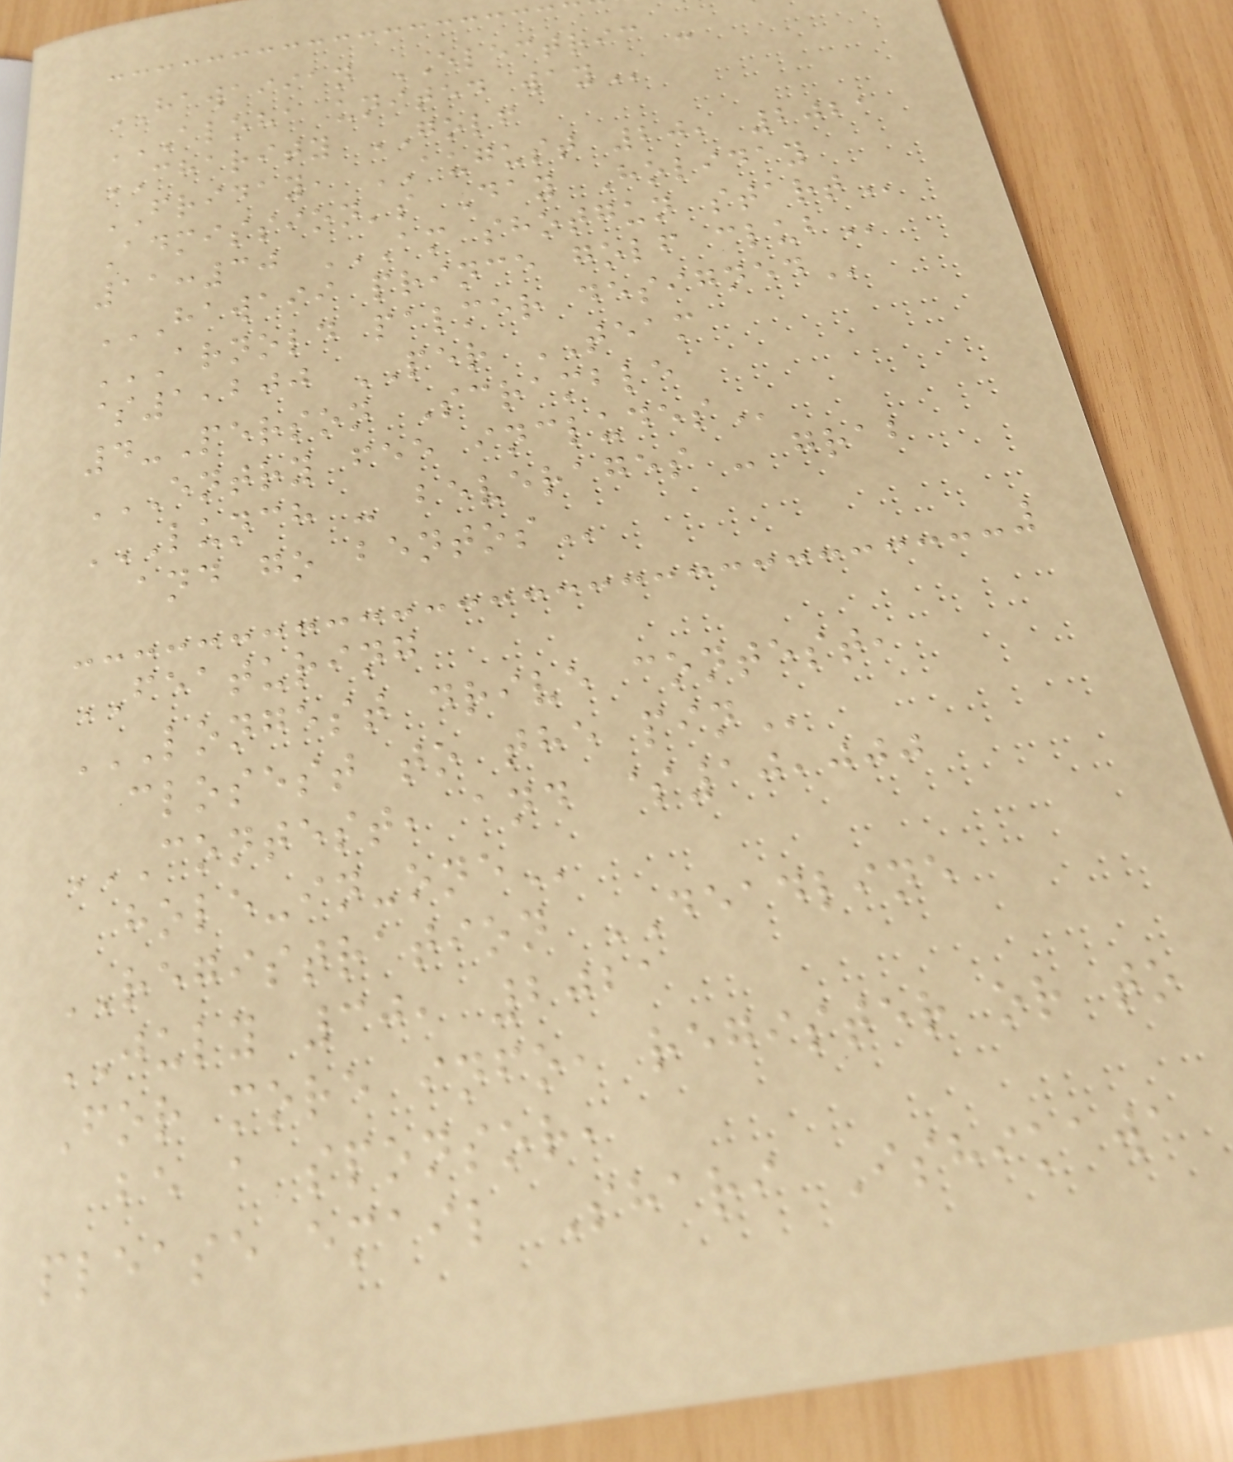HAWAIIAN ELECTRIC -
ALOHA UNITED WAY
CHARITY GOLF
FRIDAY, AUGUST 20, 2021
Admission's Day Holiday
11:30 AM SHOTGUN START
HAWAII PRINCE GOLF CLUB
ARNOLD PALMER DESIGNED
$1,200 PER TEAM
4-Person Scramble
ENTRY FEE INCLUDES
LUNCH - BEVERAGES - GRAB
AND GO BENTOS
FEATURING
LONGEST DRIVE CONTEST,
CLOSEST TO THE PIN
CONTEST, AND $10,000
HOLE-IN-ONE
REGISTRATION DEADLINE
JULY 30, 2021
For more info, register or to
be a sponsor,
please email Shari Ishikawa
